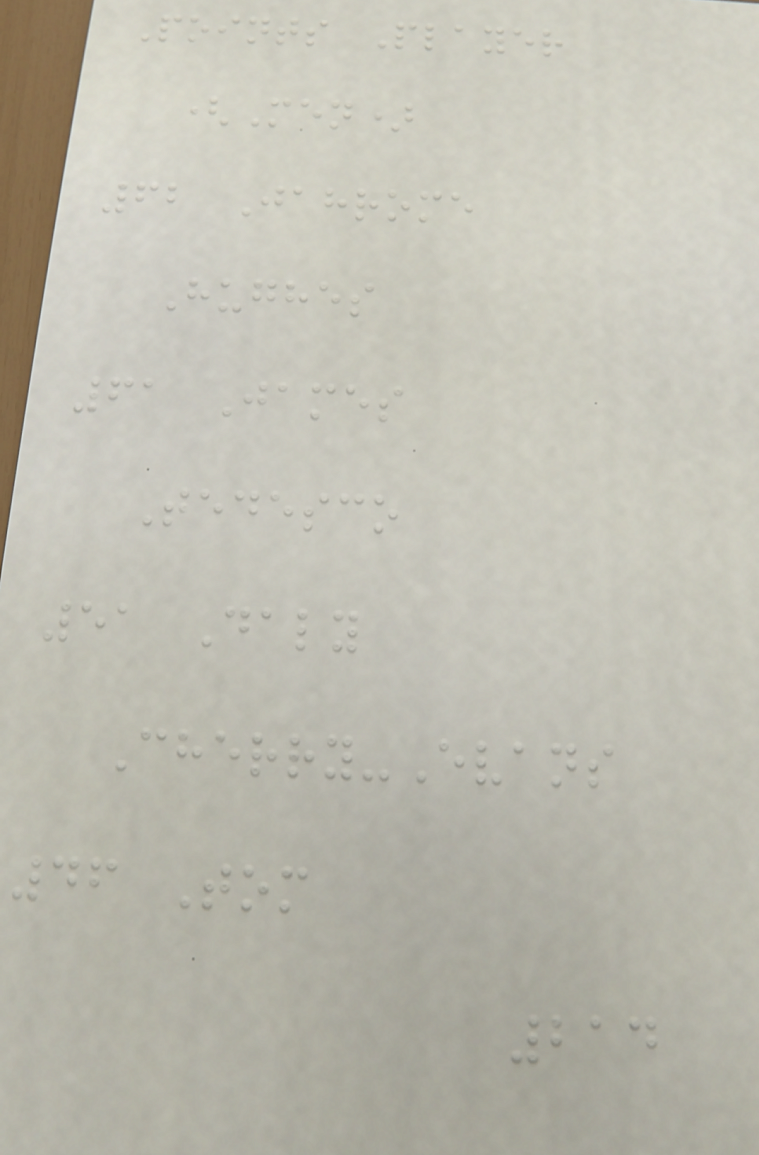Points Player
(Men)
62 Jahrome
Hughes
61 James
Tedesco
51 Daly
Cherry-Evans
46 Tom
214
